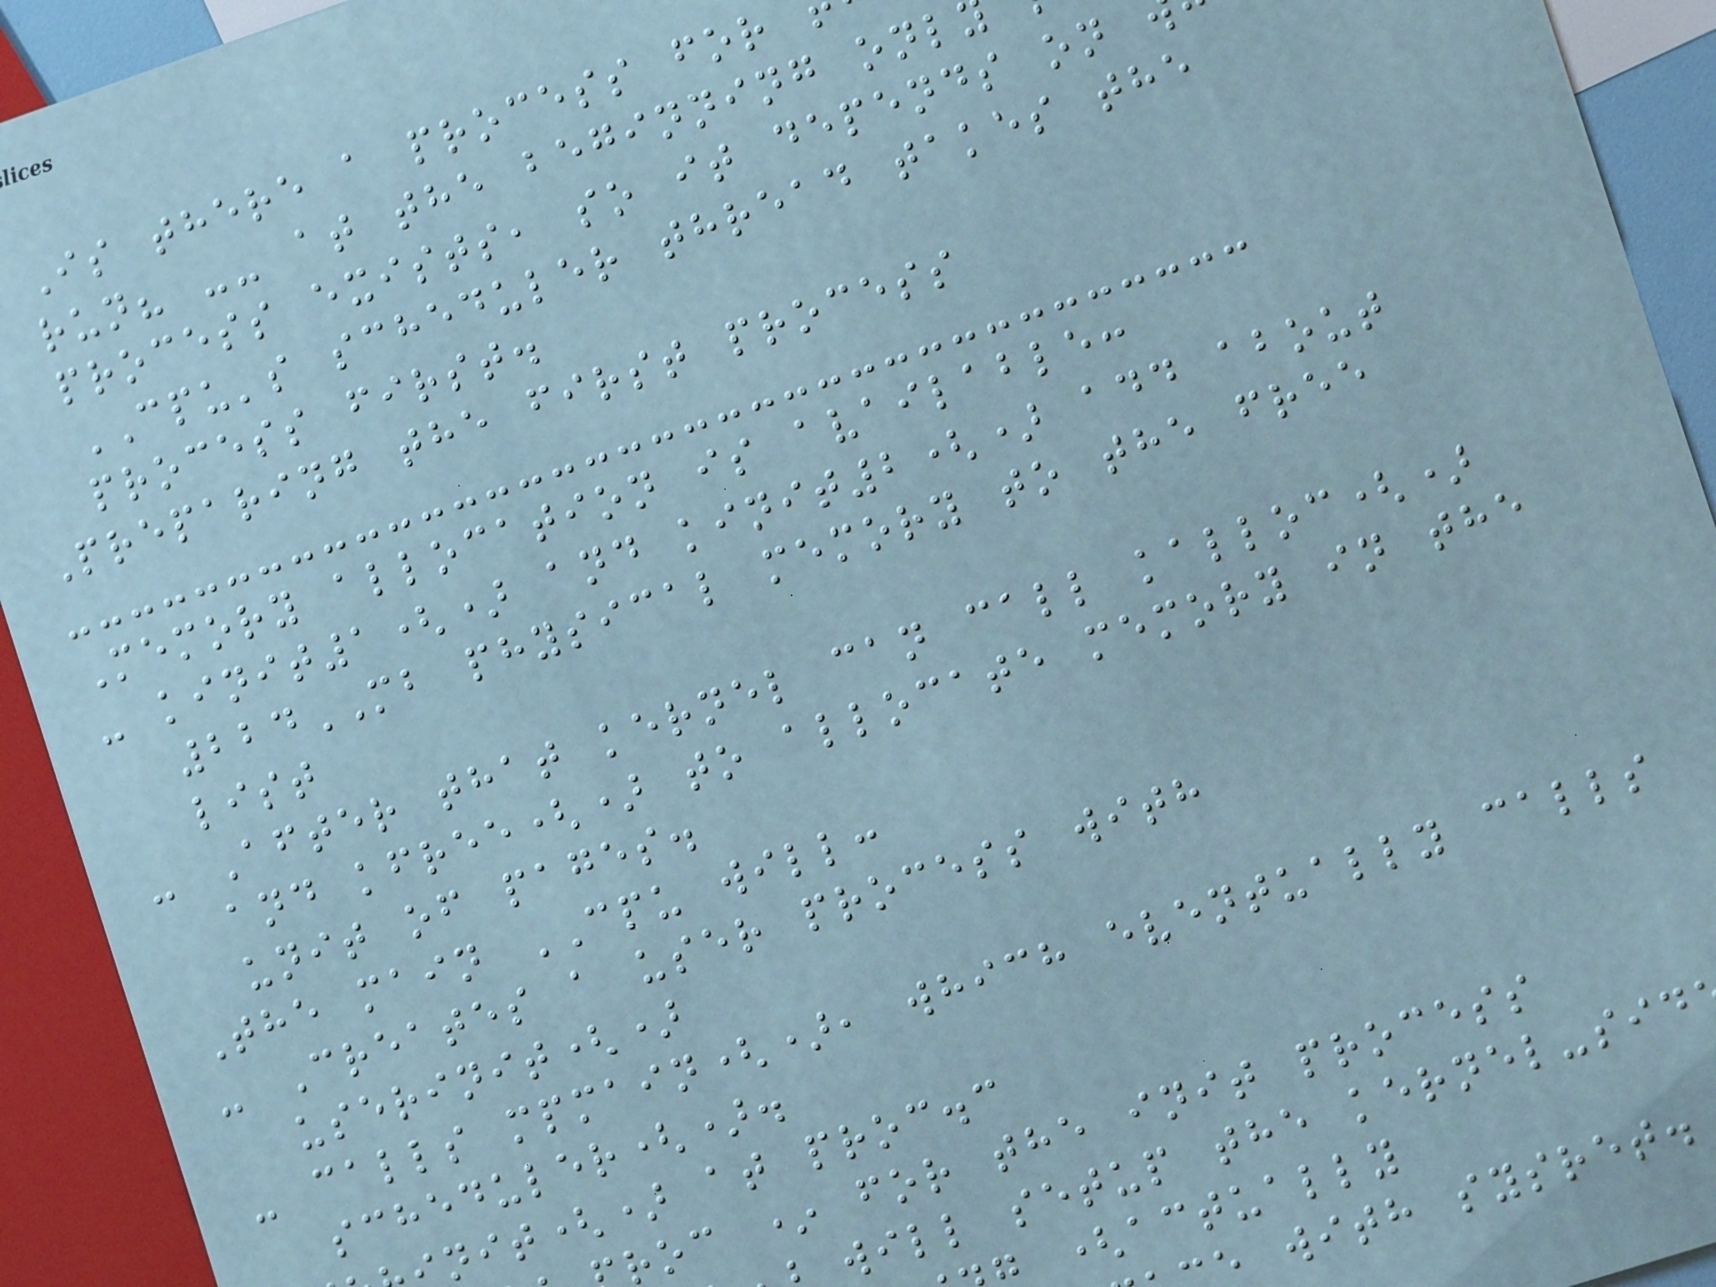Is there a process for
run? -- at the beginning onl
process exists, so it depends on
CPU's scheduler thread takes the
process first.
Preparing the first process
Memory allocation is available:
- kinit1() and kinit2() add about
224MB physical memory to the free
list
- After that kernel can call kalloc()
and kfree() to allocate memory in the
unit of pages.
The main CPU will:
- Creates a user process with
userinit()
- calls mpmain(), which eventually calls
scheduler().
nit() at proc.c
roc * for the init process
will setup the kernel-sid
(actually
with sysret.
